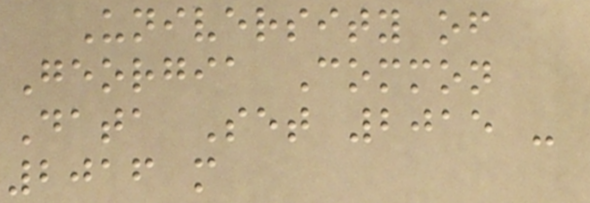University of
Georgia Common
Data Set 2015 -
2016 m
